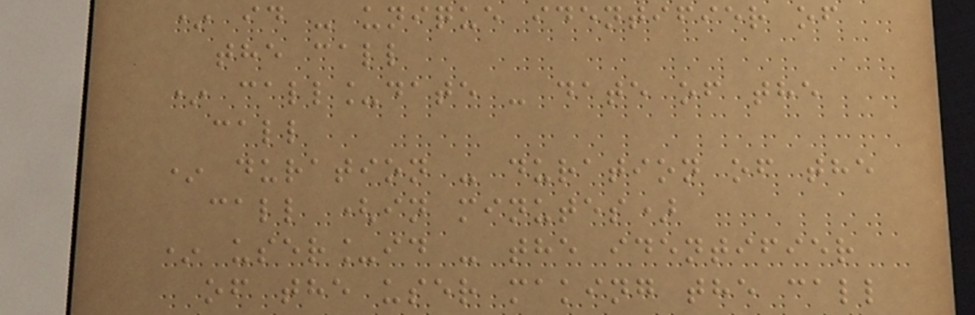* id - unique identifier of
the call
* call_date - date of the
call
* duration - duration of the
call (in minutes)
* user_id - the identifier
of the user making the call
